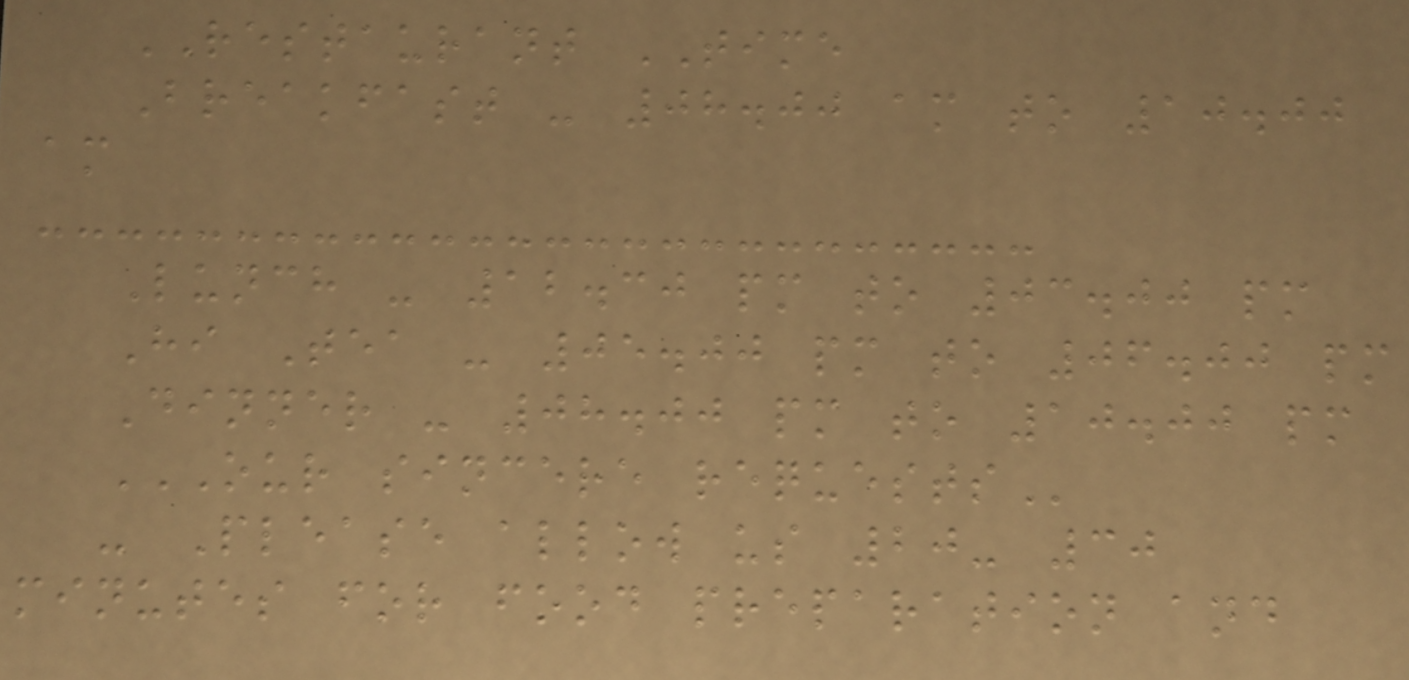RESTAURANT TIME
Breakfast - 08.00 am to 10.00
am
Lunch - 12.30 pm to 03.00 pm
Hi Tea - 05.00 pm to 06.00 pm
Dinner - 08.00 pm to 10.00 pm
OUR SINCERE REQUESTS
- Please allow us 20- 30
minutes for food preparation and
